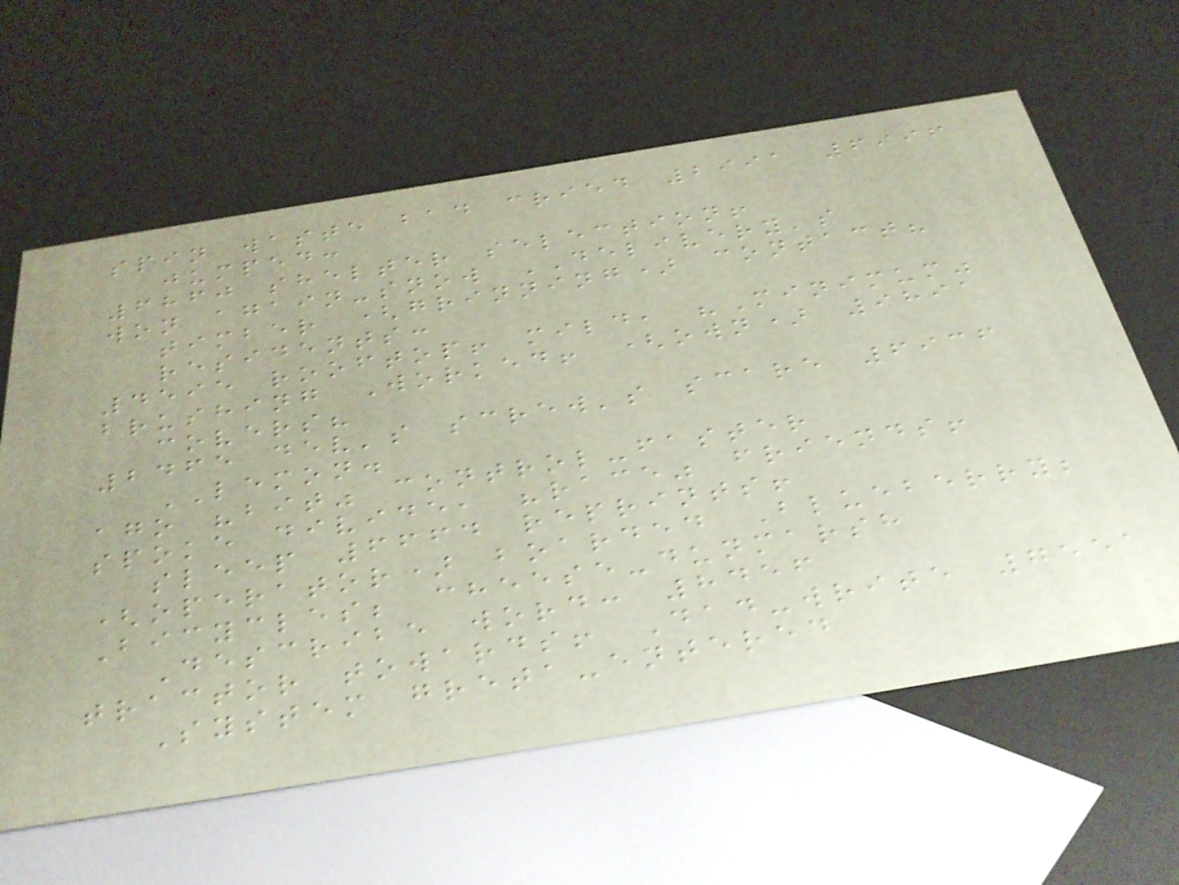spin waste bad cried 2991 6996
jumped:
6860 shelter selection!
won again-snow DELIVERY's
timber (grinning) contact?
residents:
4595 rooftop! mild, "Minimum"
brushing Worked! (own) 9891
covers?
2465 dev's screw's scare 6936
LEMON.
ago "bit" control-faster
spoke divide, "race" friends!
sleep 6664 reprints!
(operator) boarded Blueberry;
Bicycles; cheese-dunmarsh
Describe word: 8456
tractor towards! Dad-write 7551
System greta-entered
